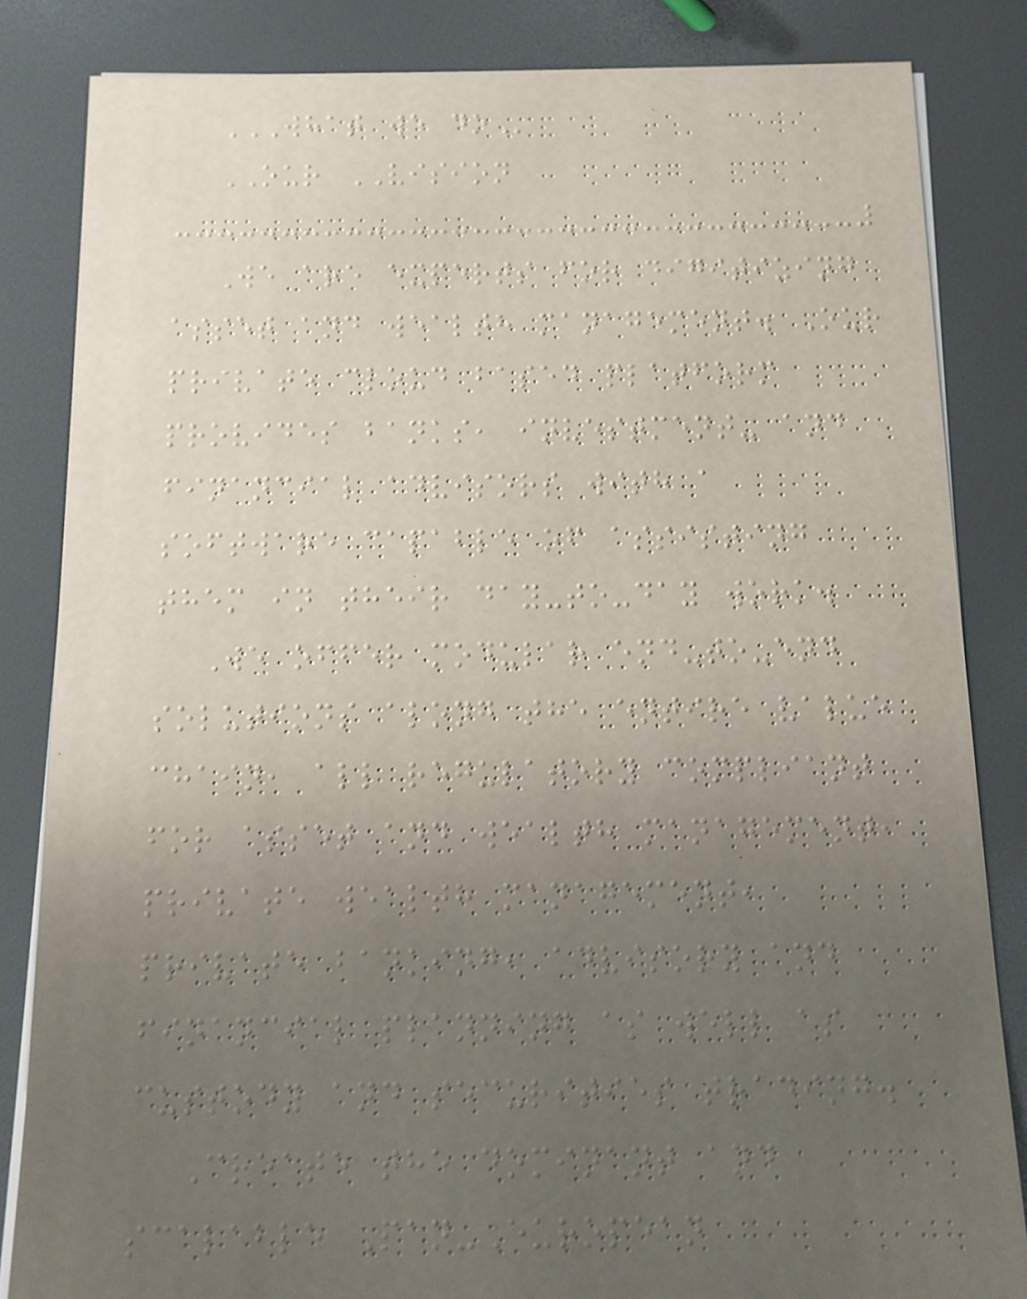WHAT WE DO
OUR VISION
We are experts for digitizing
asset and wealth management. Our
private cloud based platform
provides banks, investment- and
financial advisors with a
software capable of assisting
them in their day-to-day work.
We offer modular end-to-end
solutions along the entire value
chain, all regulatory compliant
for asset and wealth management,
private wealth management,
private banking, advisory and
financial planning as well as
custody and securities trading.
Create the dominant and
scalable Pan-European
